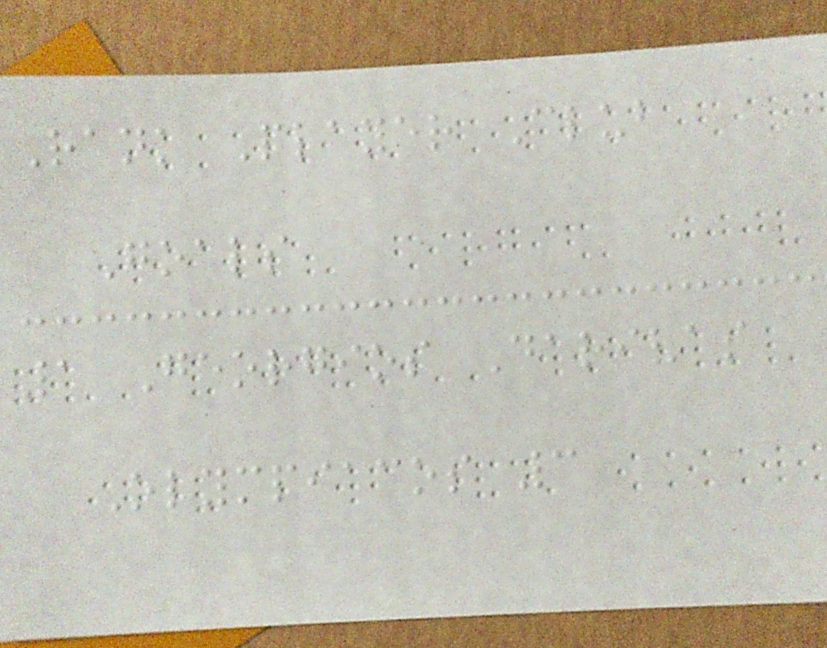Rank Player Club
Goals
1 Georgios Darivas
Olympiacos 3
